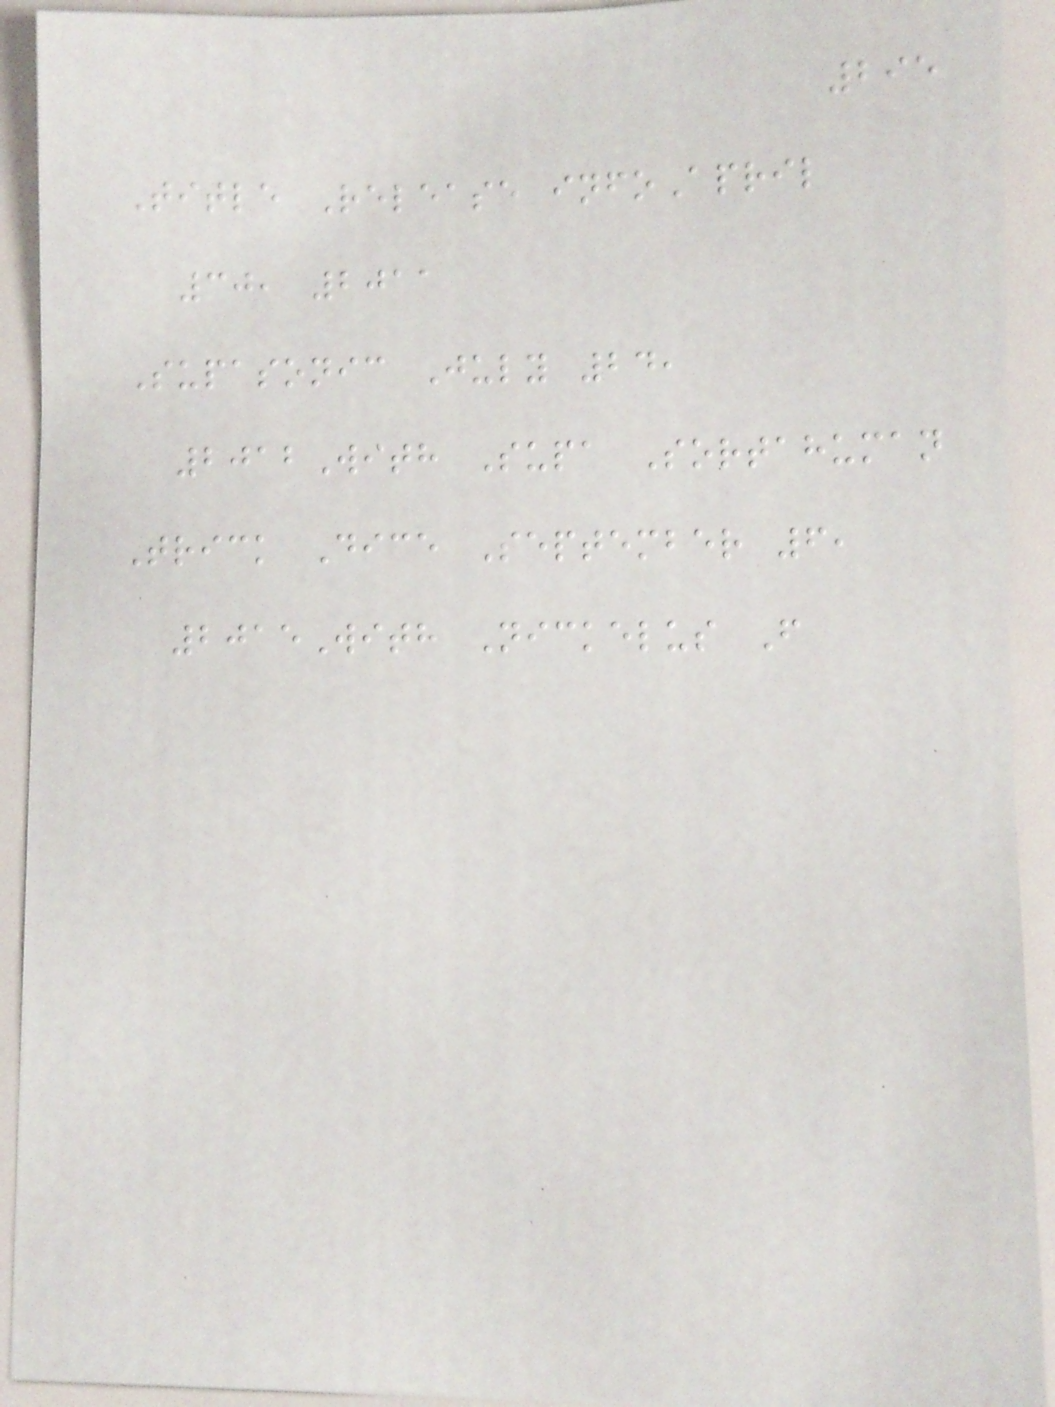295
Title Release infoApril
30, 2011
Supasonic July 24,
2012With Supa Sortahuman
Trick Dice September 6,
2015With Nickelus F
